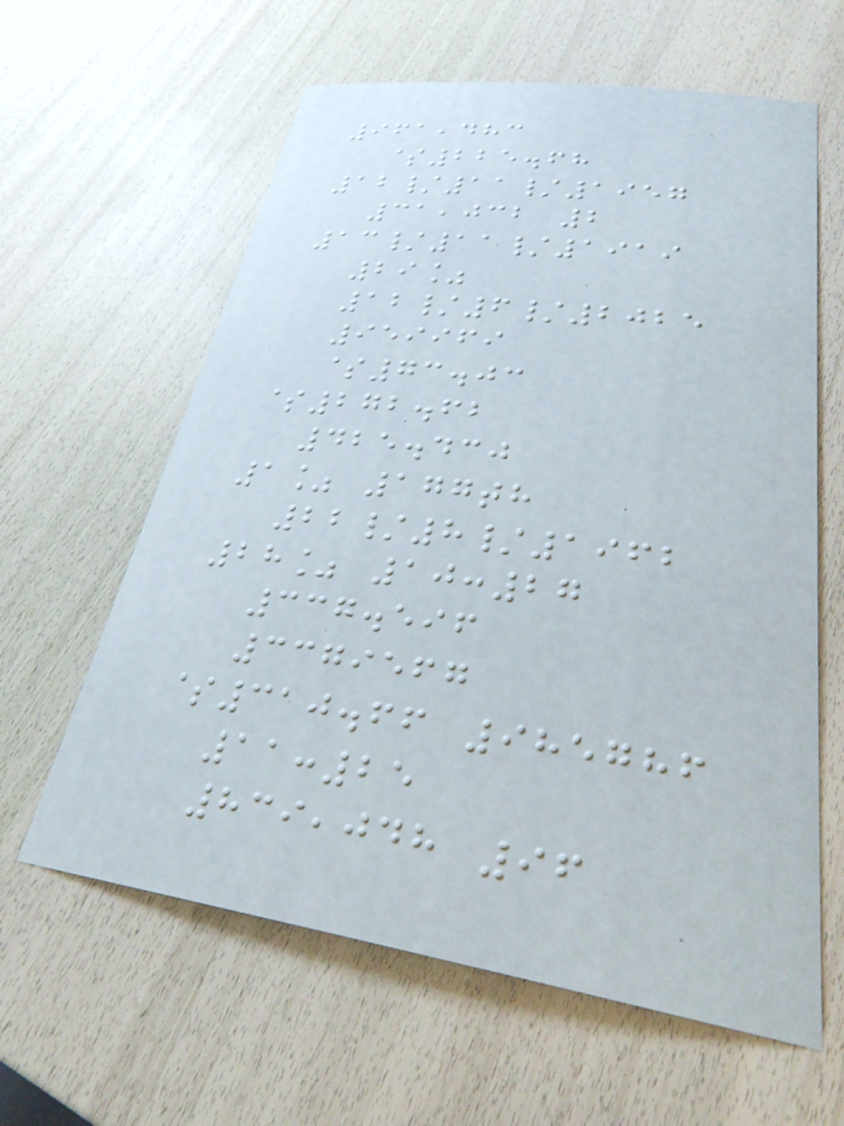961,483
$225.68
12/11/1957
31,032 2
13/11/1919
29%
12/6/2025
959969
$73.03
$272.62
425.430
1% 177th
22/8/1962
28% 10:27
337.596
3379567
$310.66 985786
11:25
839,048 96
